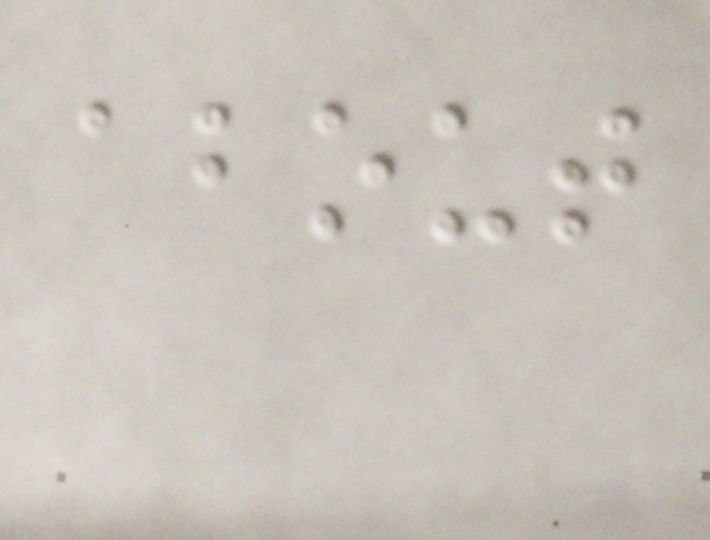about
